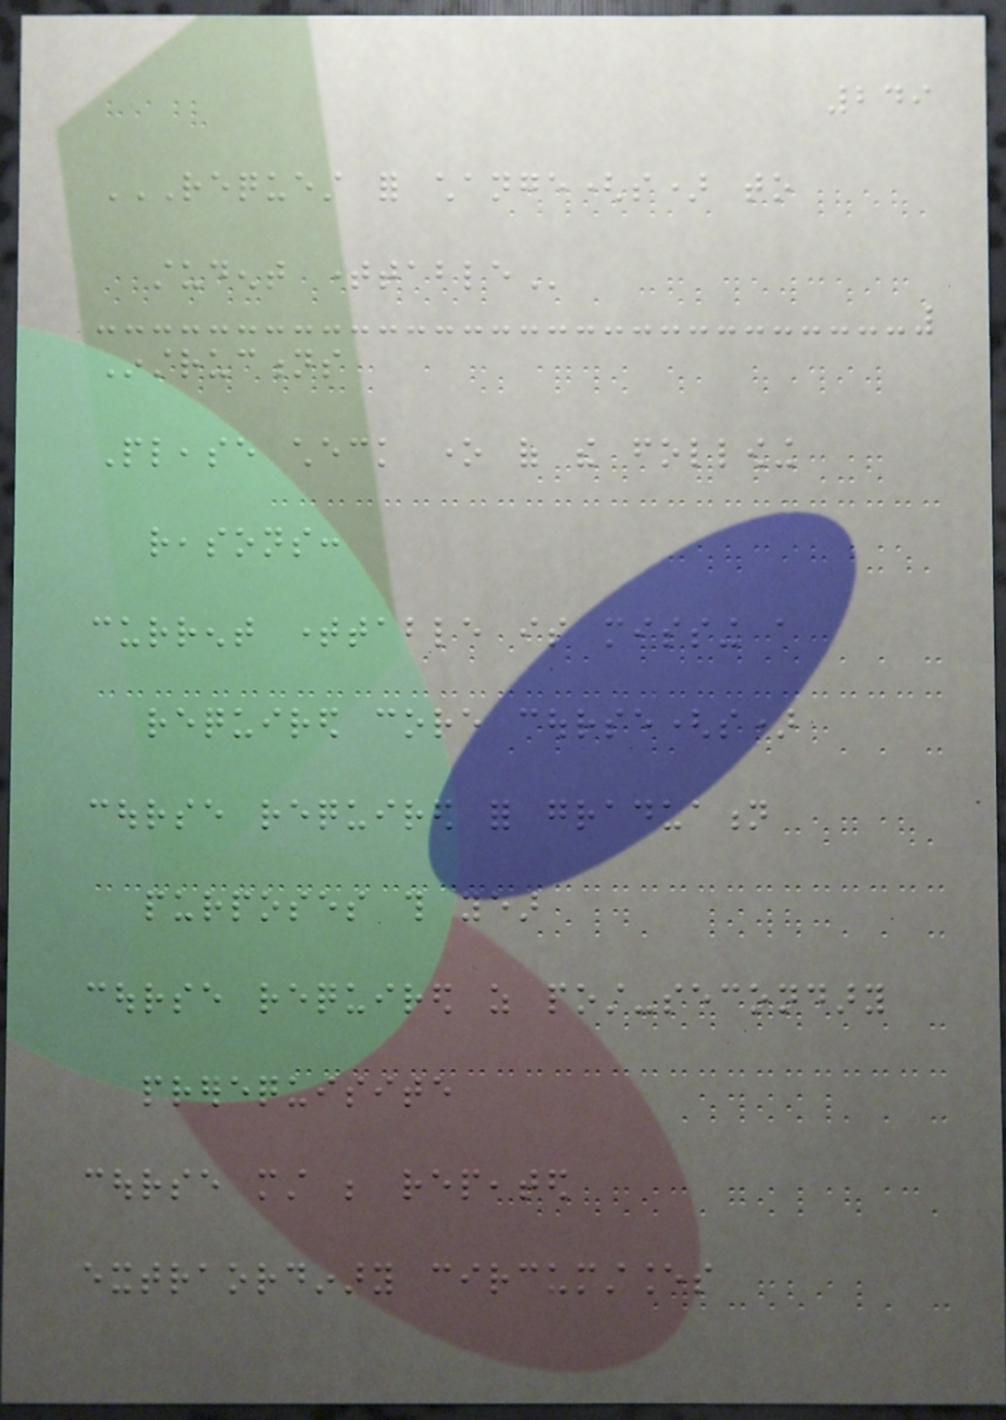249
REQUEST FOR CHANGE(S) TO
STUDENT TIMETABLE
Instructions
Please check one of the following
reasons:
current timetable is missing a
required core course(s)
course required for graduation
purposes this year
course required as post-secondary
prerequisite
course must be repeated
extraordinary circumstances
